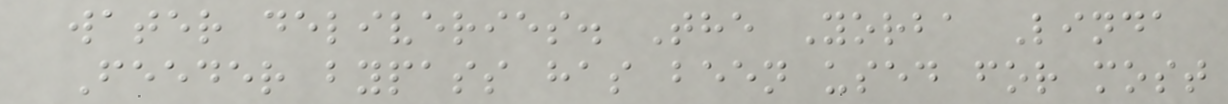water deliveries. The Yorba Linda
Feeder bypass has been used for most
